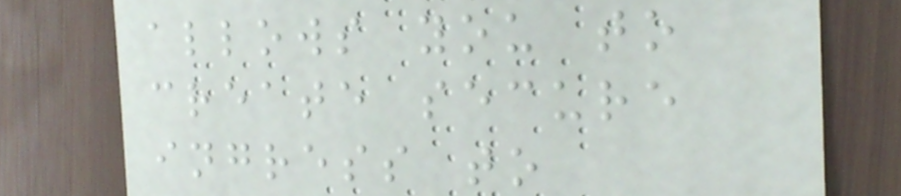allows you to
create secure
ingress to
